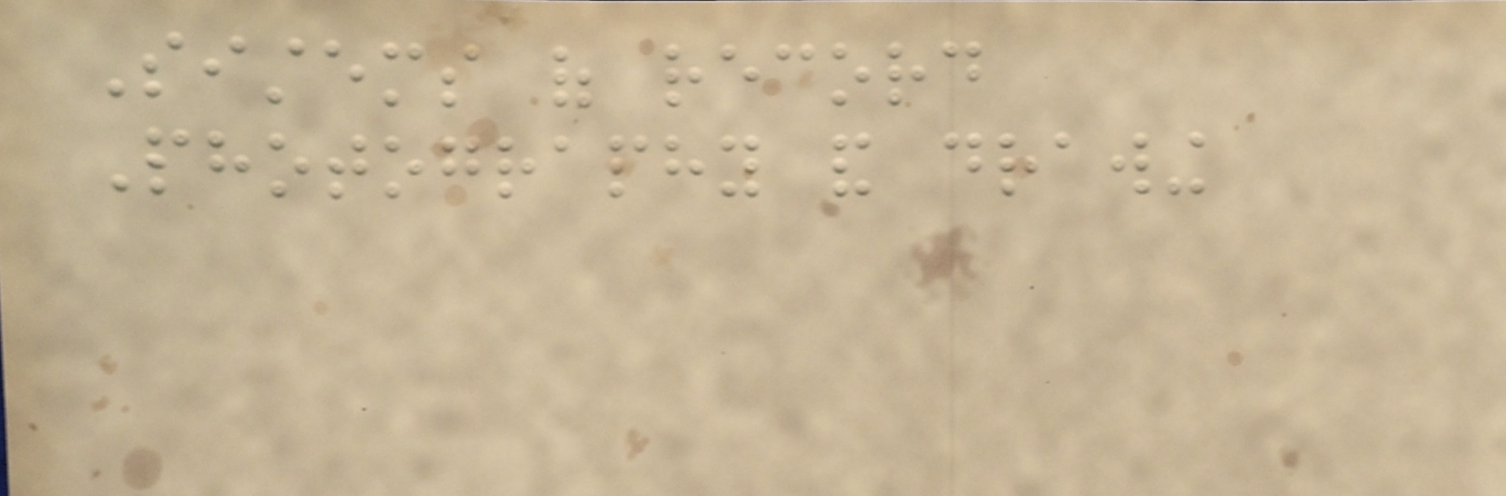Sistems of record
Photography and drawing
